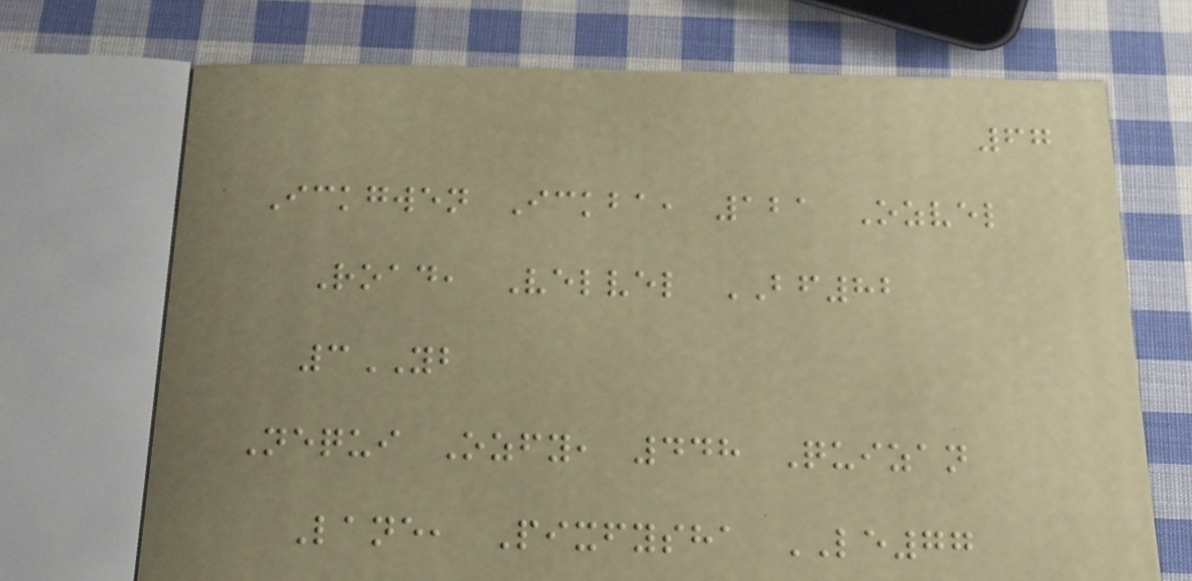67
Ickgwen Ickba, 121 Ozvel
Road, Velvel BF82
3YB
Nequi Ozfy, 448 Quizan
Lane, Pixfysha LE77
